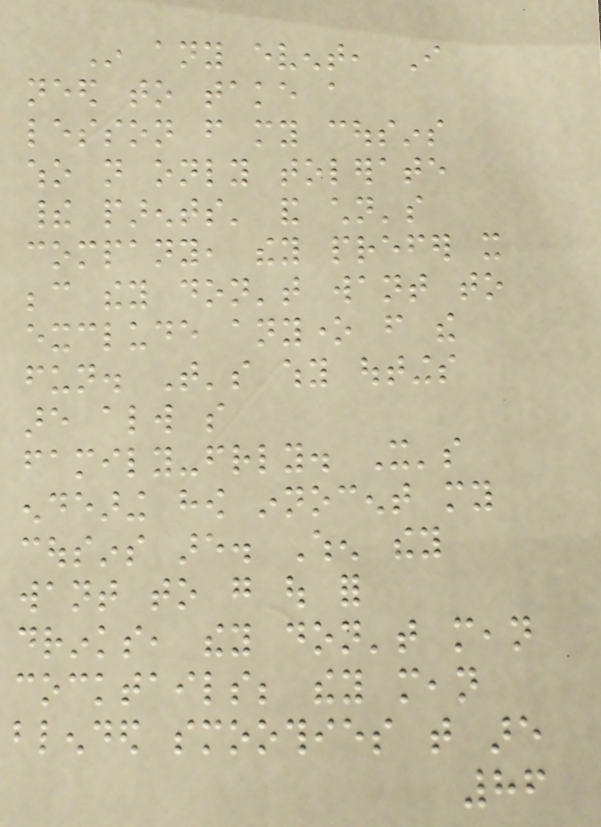In any event, I
need to take a
lesson from my cousins
who not only tolerate
their parents' and children's
company, they prefer it
because they don't want to
exclude anyone from the
fun. That's why outings
are always so
family-friendly. It's
endearing how innocent my
cousins are. When they
want to go out for
drinks, they don't mean
cocktails; they mean
blended smoothies that are
86
